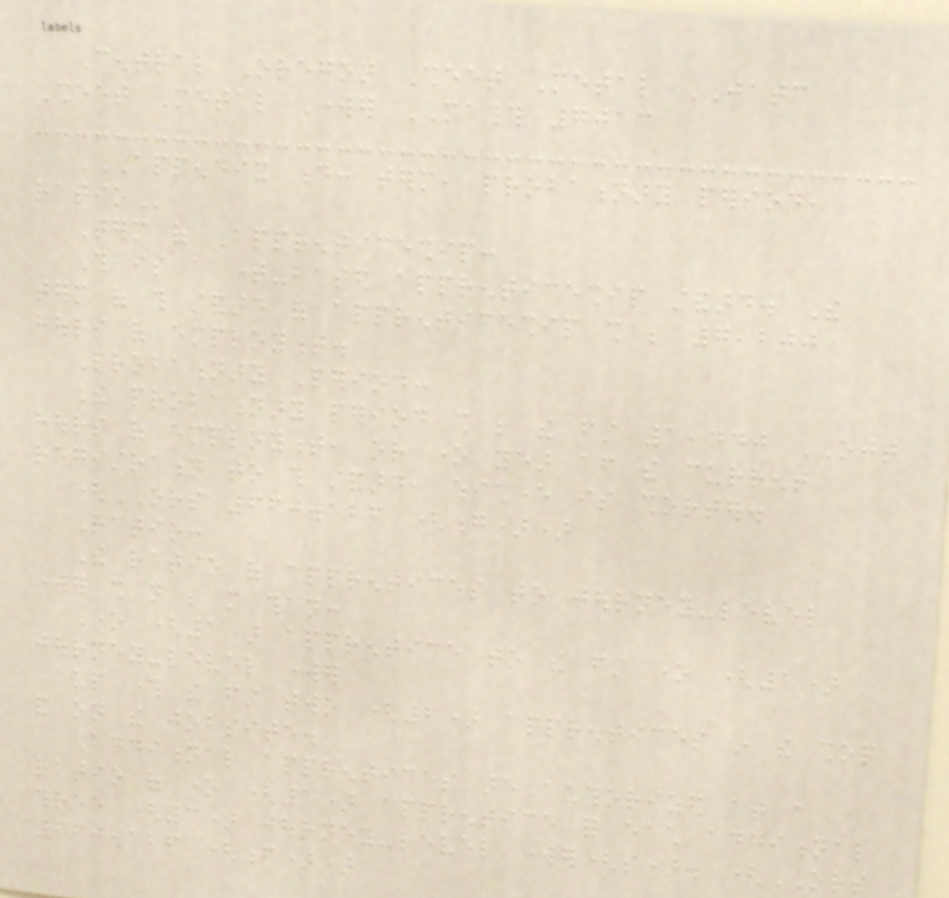Central Oregon Sheet Metal JATC
Sheet Metal Worker MA# 7013
APPENDIX D: TERM, PROBATIONARY PERIOD,
RATIO
Term of Apprenticeship:
This is a time-based apprenticeship standard. The
term of this standard of apprenticeship shall be 7,200
hours of employment.
Probationary Period:
The probationary period shall be the first 1,440 OJT
hours of employment, or one year after the current
registration to this standard, whichever is shorter.
(ORS 660.126 (g))
Ratio:
The ratio of apprentices to journey-level
worker shall not be more than:
One (1) apprentice to the first one (1)
journey-level worker
up through the first two (2) apprentices in the shop
and on the jobsite.
Additional apprentices are authorized at a
ratio of one (1) apprentice for each additional
three (3) journey-level worker(s). (ORS
660.126 (f))
